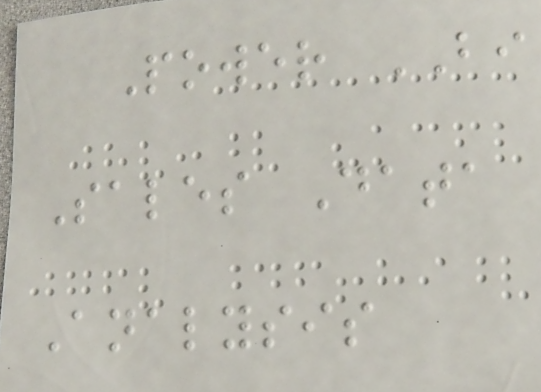Power BI
Sales Data
Analysis
